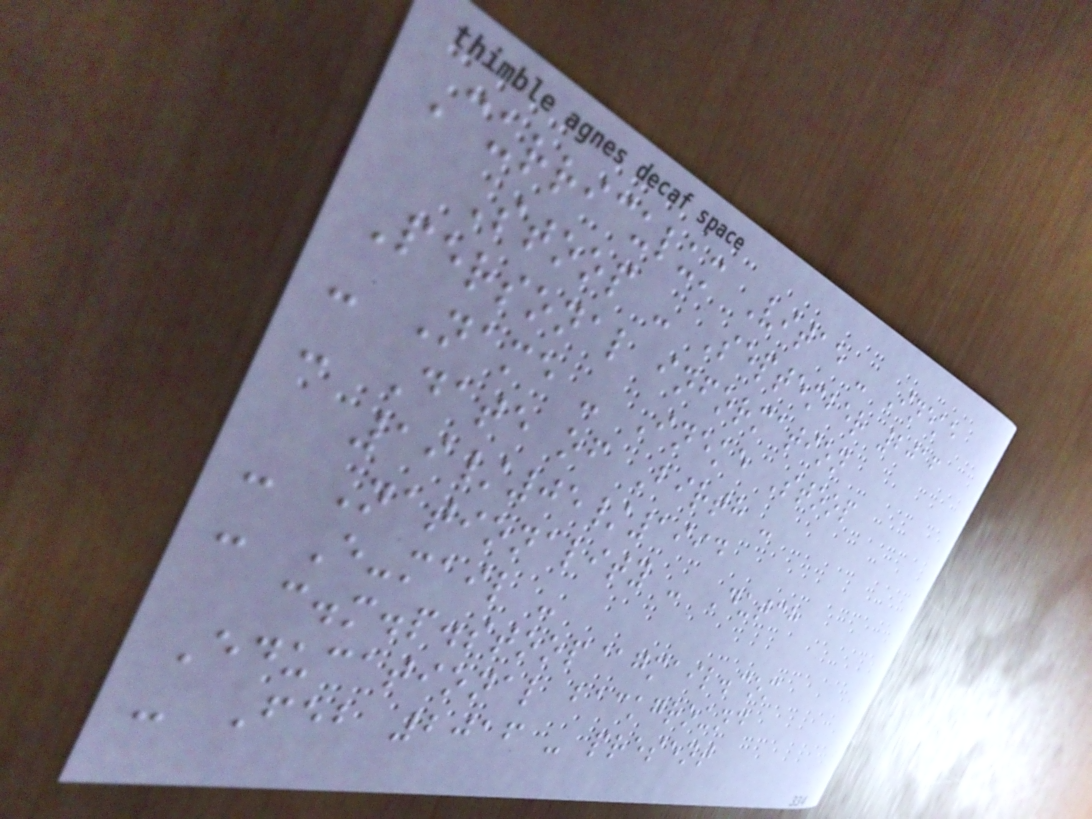Curriculum Vitae - Ineke
Stoop - September 2016
Personal information
- Name - Ineke Stoop
- Date of Birth -
19/05/1994
- Nationality - Dutch
- E-mail -
c.m.p.stoop@gmail.com
Educational background
- Feb 2016 - present
